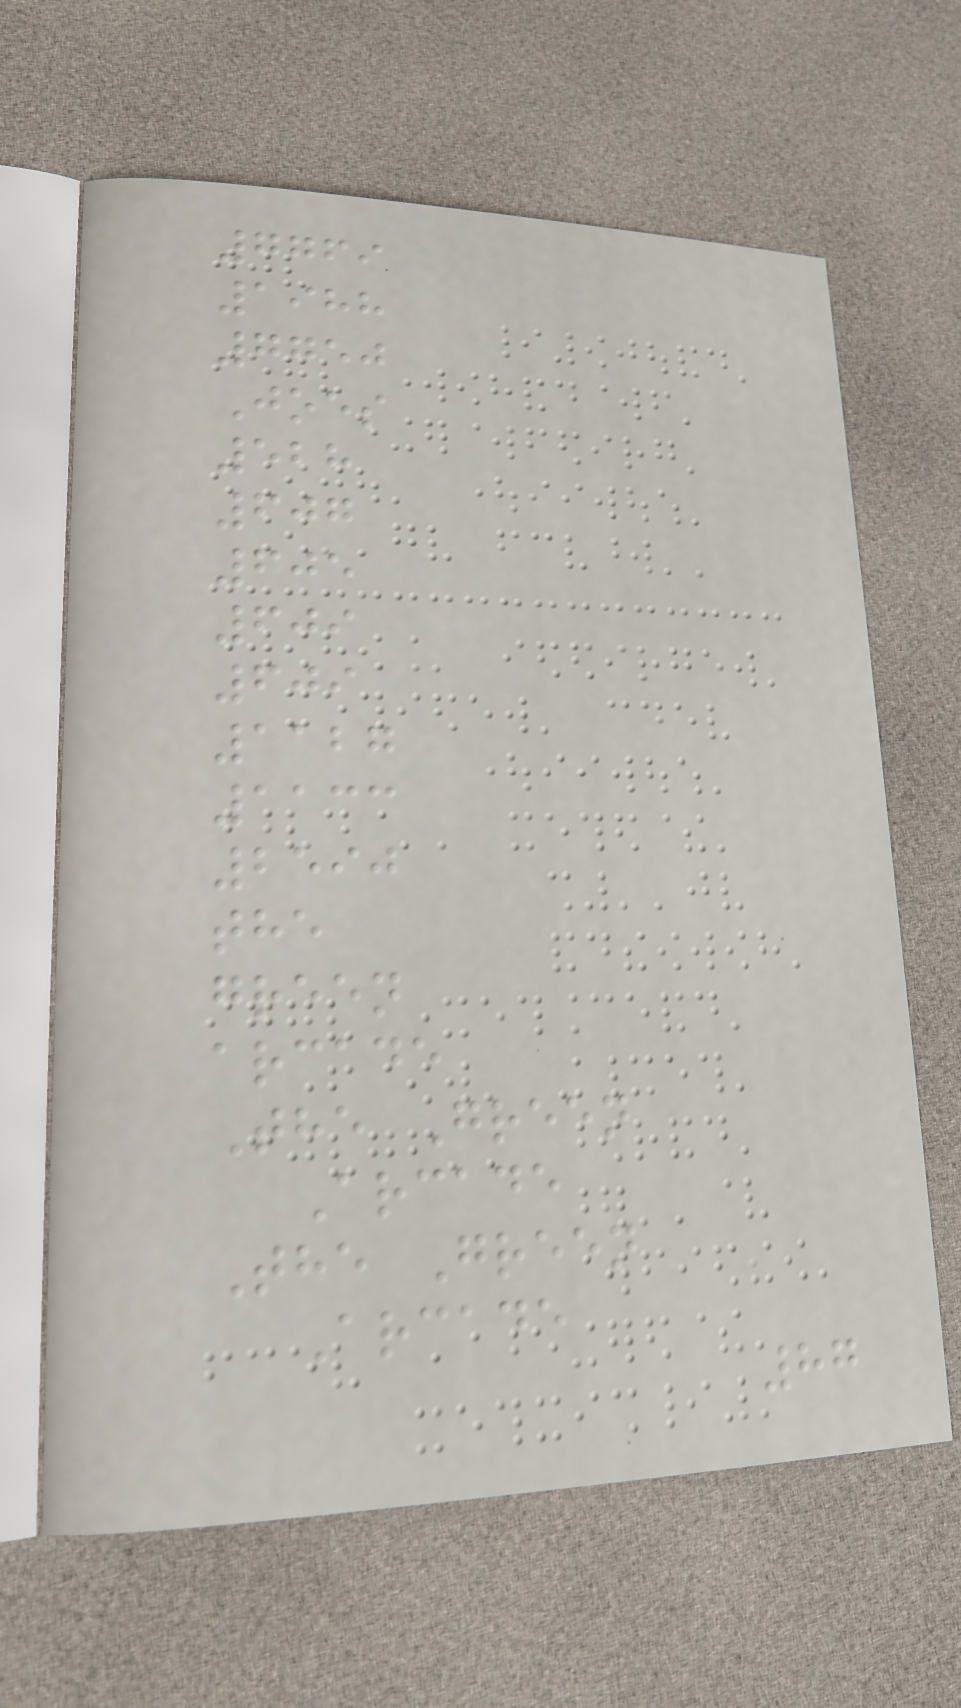7769
1988
7750
Joes
528
607
605
609
609
1127
1133
2590
the
green
arcade
The Green
Arcade
The Green
Arcade
87
